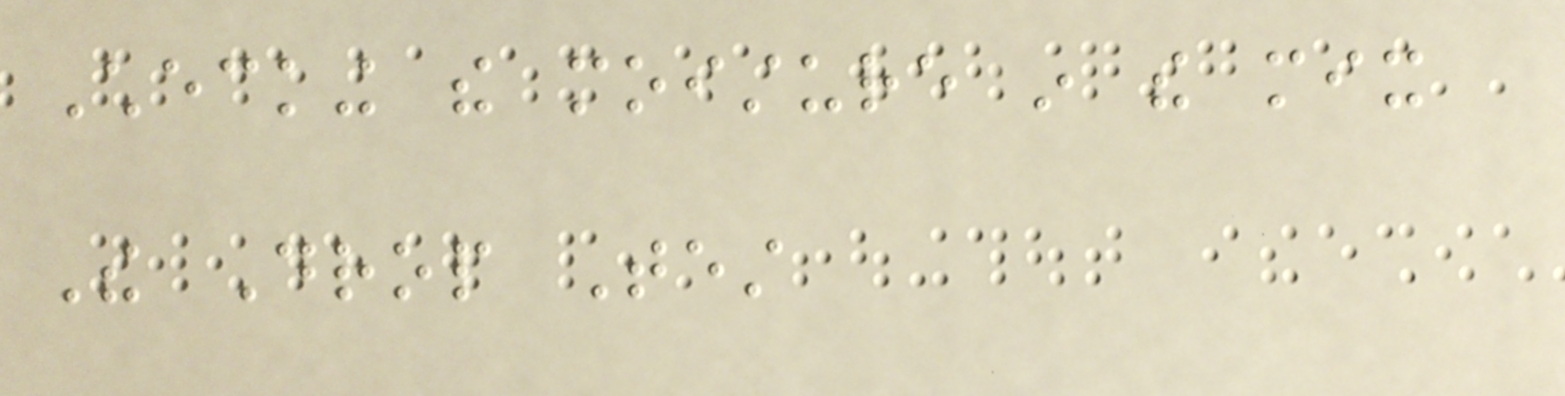Checking the moisture in the mix
The Drop Test
